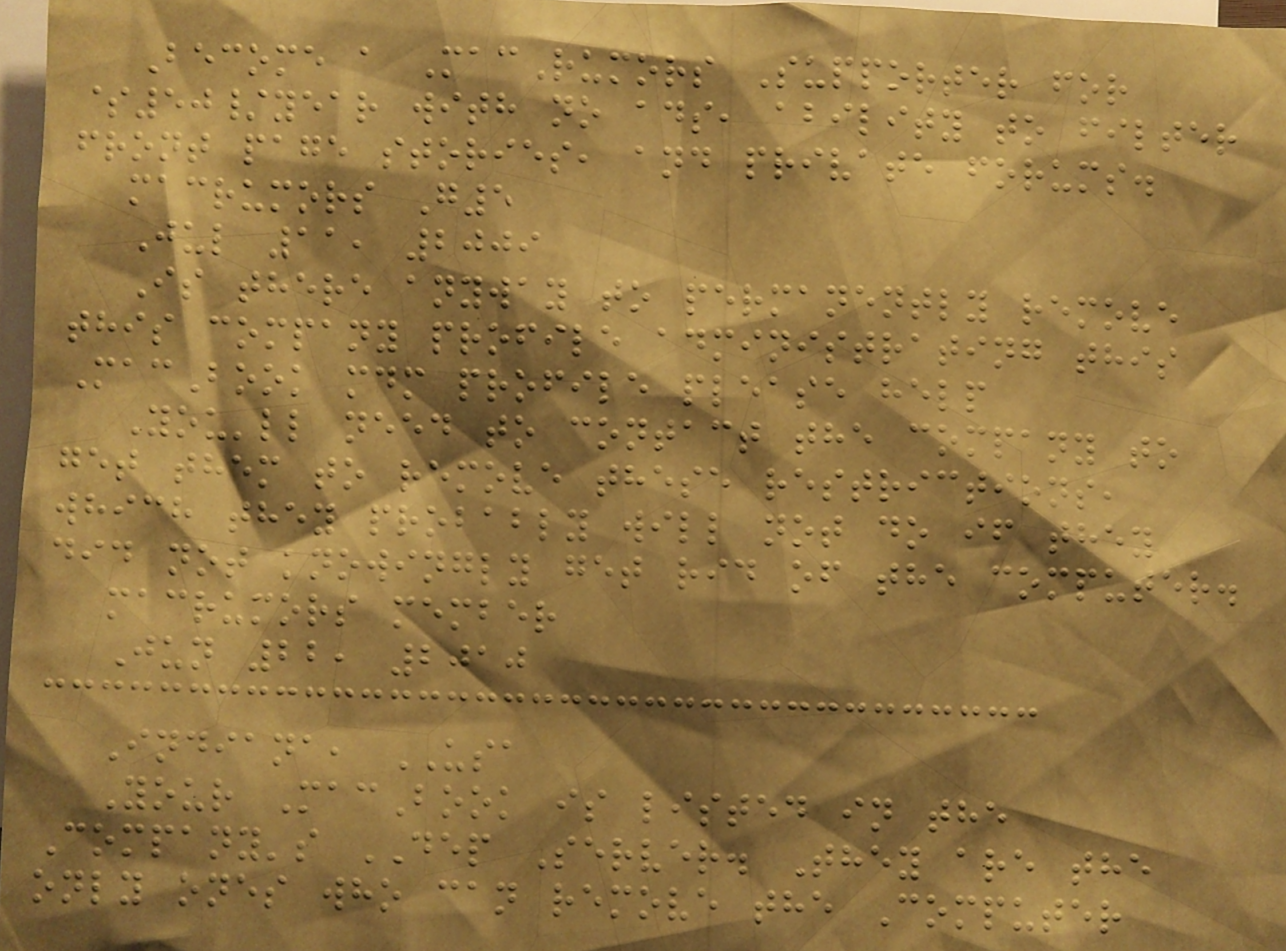Become a MacRumors Supporter for
$50/year with no ads, ability to filter
front page stories, and private forums.
macrumors G5
Jul 11, 2009
Is there anyway to permanently remove
this company profile administrating this
MacBook mdm profile please help
You'll need to contact the company to
get them to remove these restrictions,
which they probably will not do if they
did not knowingly get rid of the computer.
macrumors member
Jun 22, 2010
Indiana, USA
Your MacBook is listed in the
Company's DEP Server. They are the
only ones who can remove the Computer
